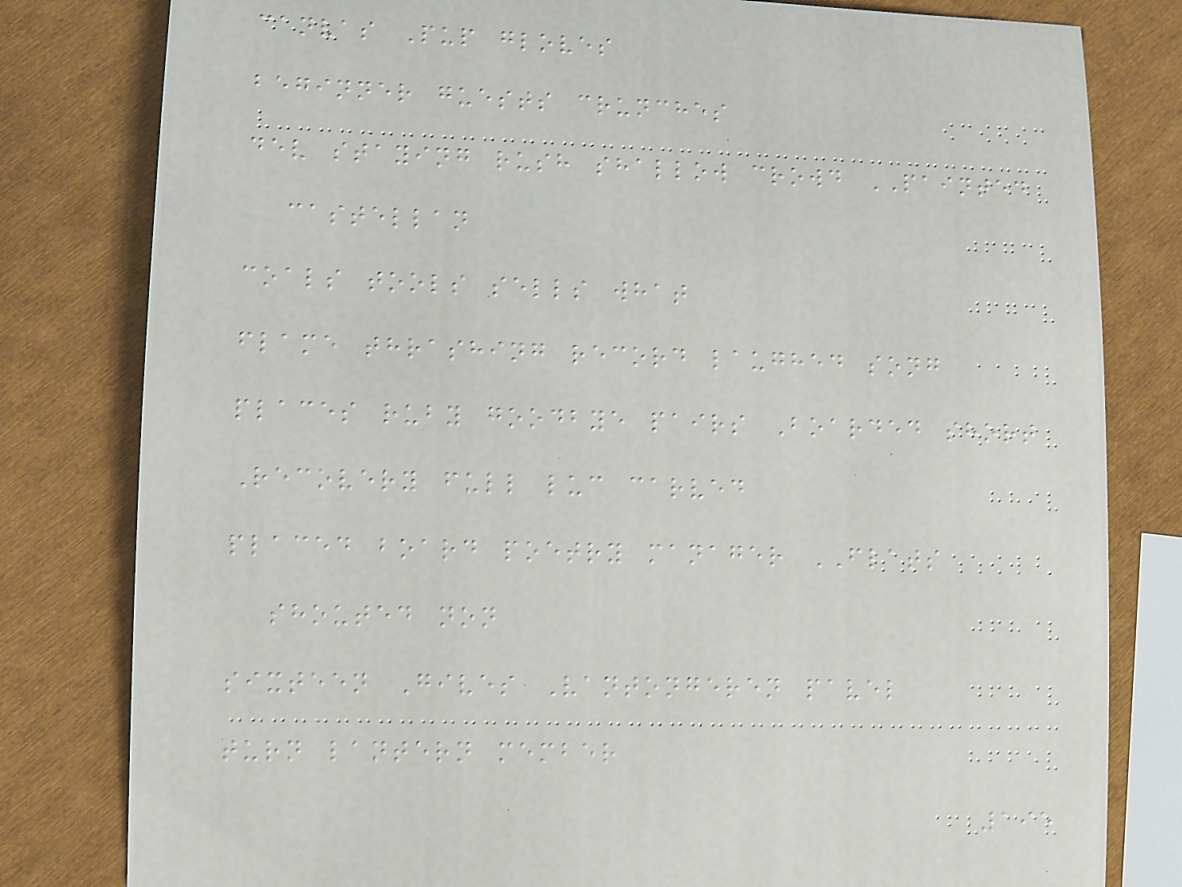canvas Pup gloves
beginner guests crunches
dev staying rush shallow crowd PAINTED
castellan
coals tools sells what
flame thrashing record laughed song
places ruby goodbye pairs Boarded short
Recovery full luc carved
placed board poetry manager FLATS
shouted non
sixteen Gives Vantongeren pavel
turn lantern member
195
